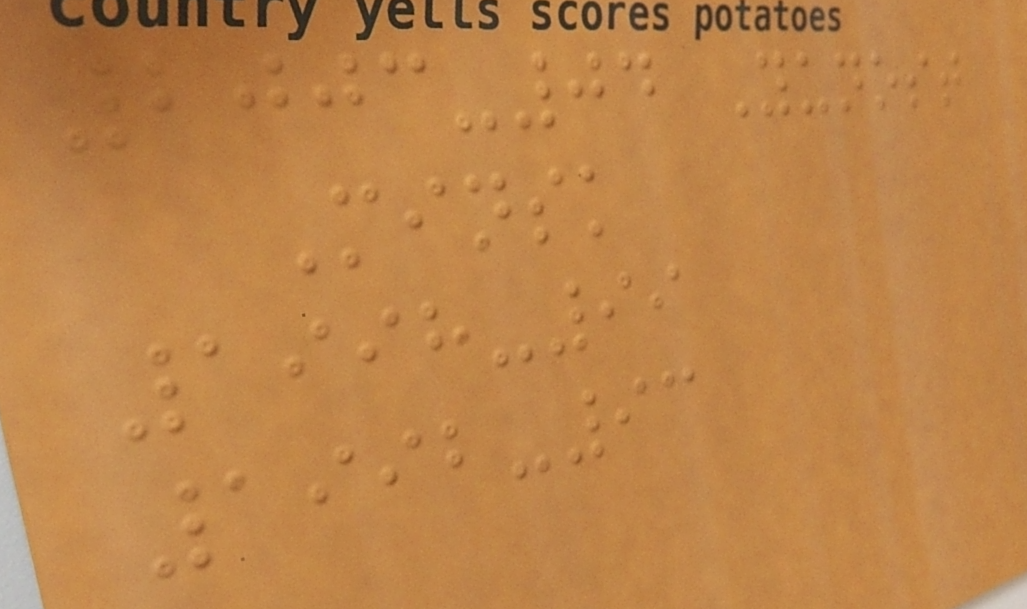2003-04 Yunost
Minsk
1998-99
1992-93
